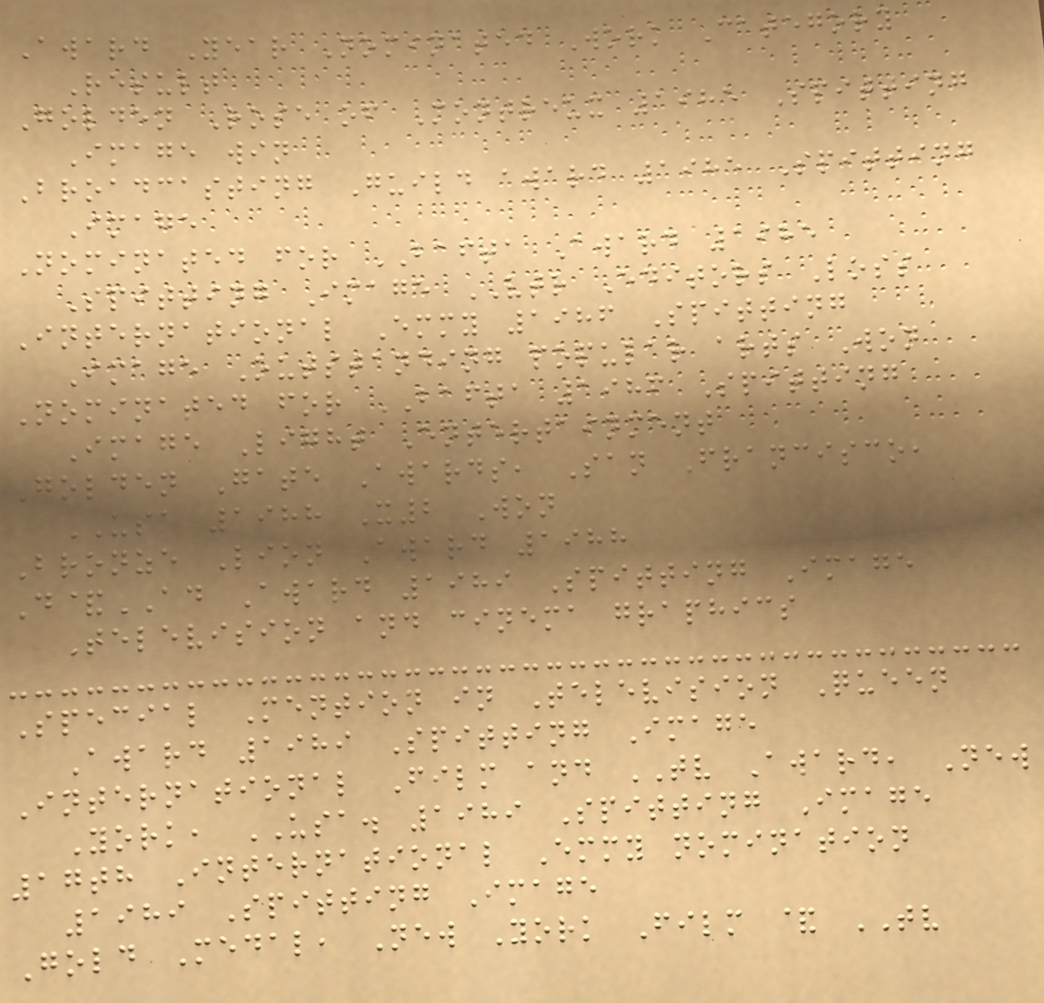Award Year Nominated Work Category
Result
Golden Rose of Montreux 1985 Spitting
Image win
Broadcasting Guild award 1985 Spitting
Image
Nominated for BAFTA Award 1985
Spitting Image VTR Editors Loss
International Emmy 1986 Spitting
Image Outstanding popular arts Won
Nominated for BAFTA 1986 Spitting
Image Light Entertainment
Golden Gate Awards, San Francisco,
USA 1988 X2 Won
Bronze Lion Award 1988
D&AD Award 1989 Spitting Image
Television and cinema graphics
Special Mention in Television Queen
Award 1989 Spitting Image
International Film and TV Award, New
York, USA. 1989 Spitting Image
17th International Emmy nomination
1989 Spitting Image
Gold Medal, New York Film & TV
